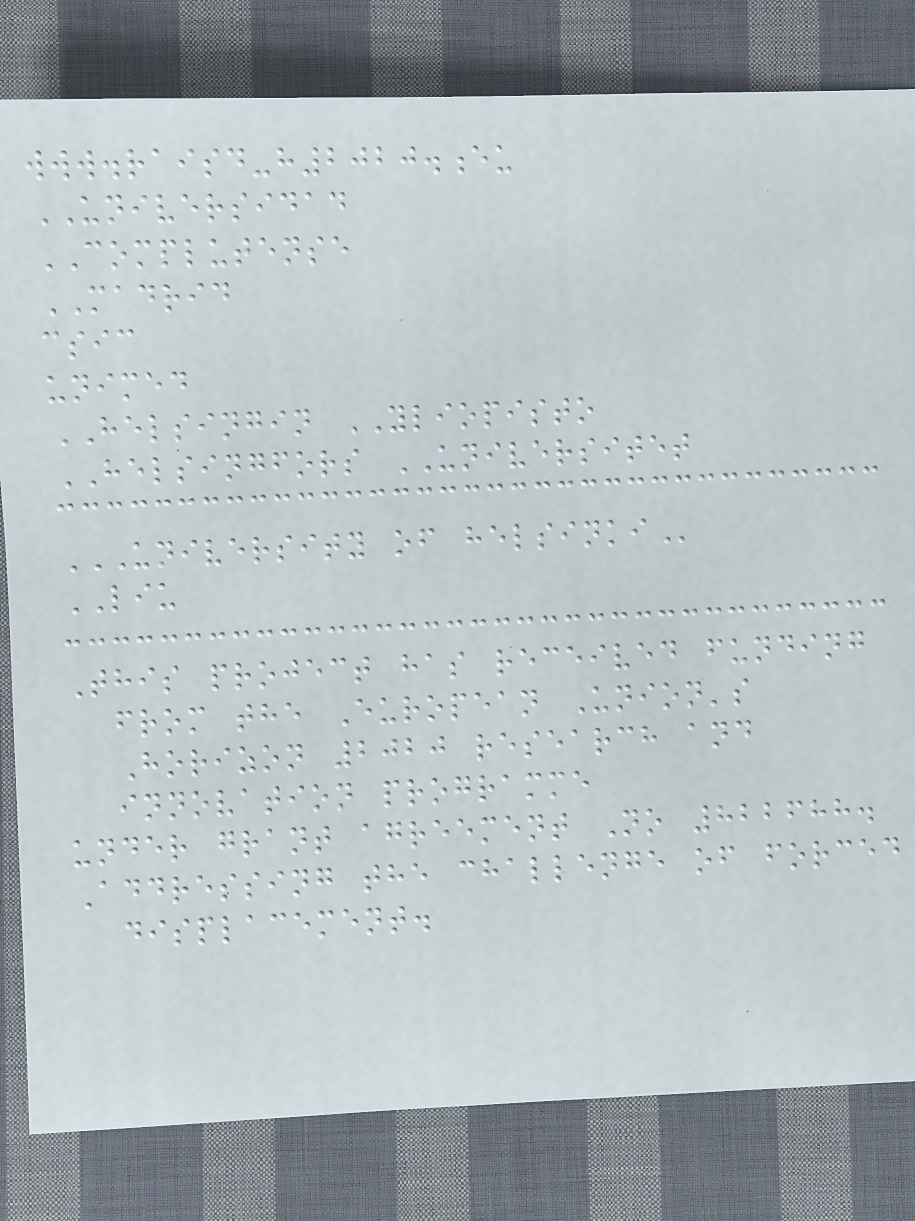www.raisd-h2020.eu
UNIVERSIDAD
COMPLUTENSE
MADRID
csic
unimed
HELSINGIN YLIOPISTO
HELSINGFORS UNIVERSITET
UNIVERSITY OF HELSINKI
LIU
This project has received funding
from the European Union's
Horizon 2020 research and
innovation programme
under grant agreement No 822688.
Addressing the challenge of forced
displacement.
